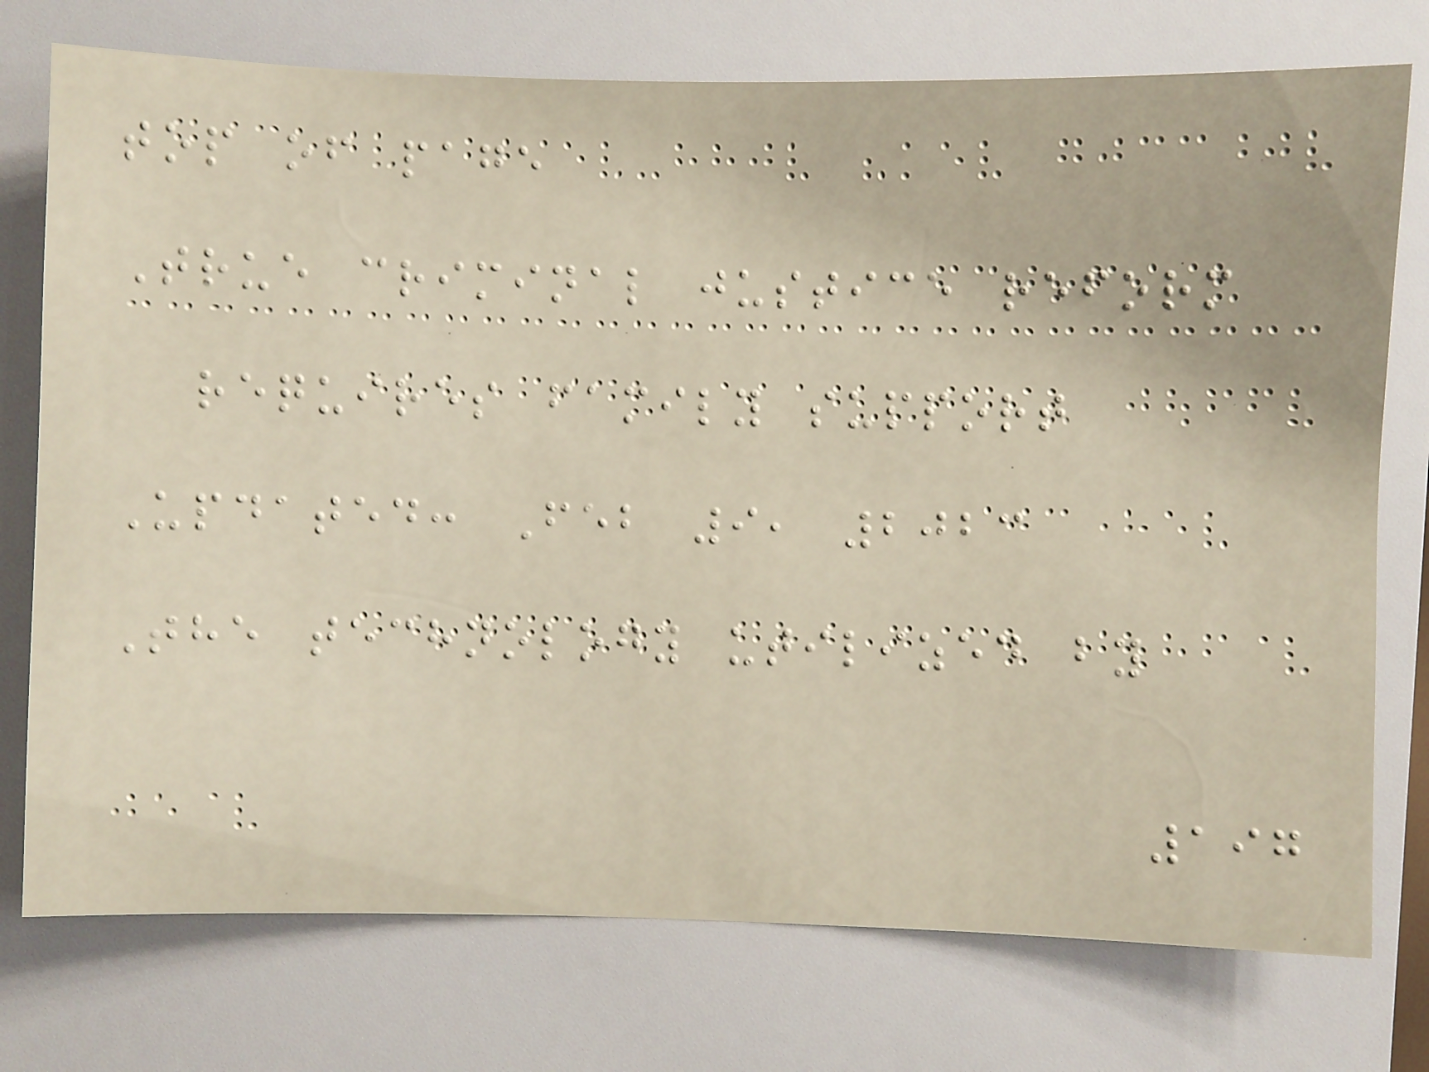top of page
True criminal justice reform
requires family support
Updated: Feb 9, 2023
The technology utilized by
197
